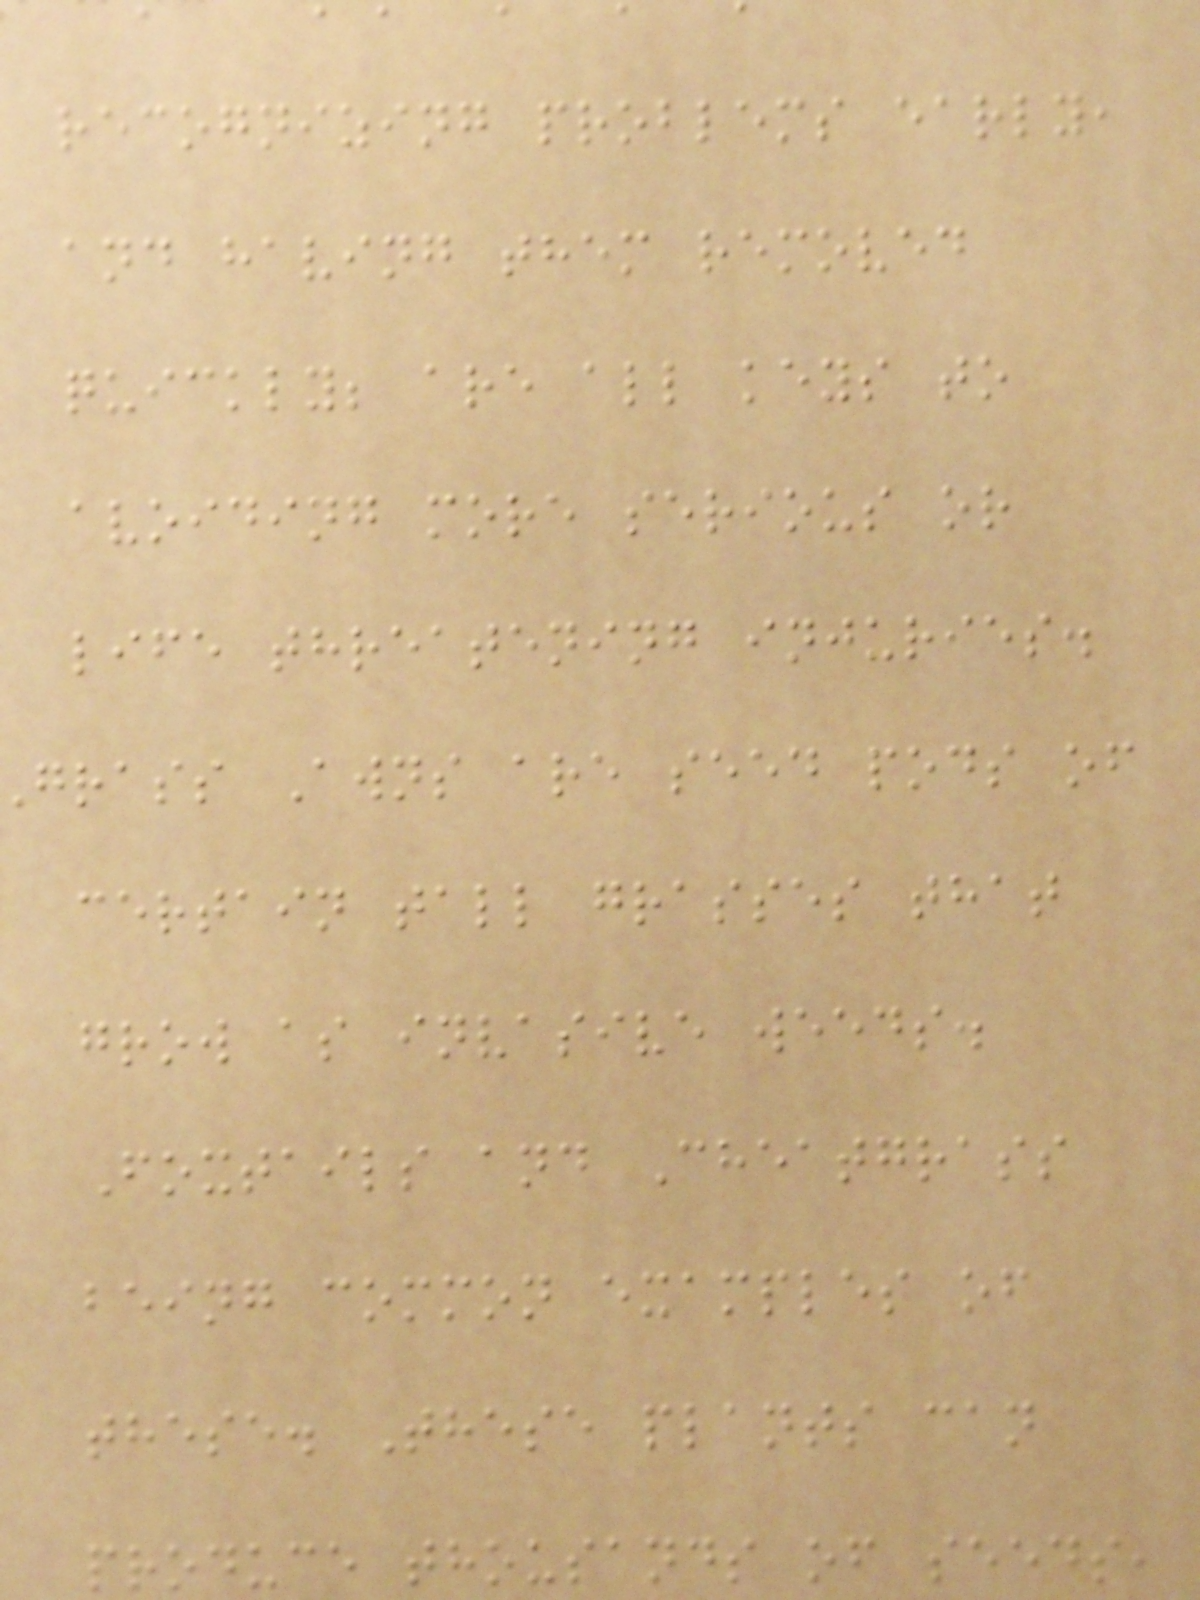recognizing problems early,
and having them removed
quickly; are all keys to
avoiding more serious or
life threatening injuries.
grass Awns are seed pods of
certain tall grasses that
grow as invasive weeds.
Foxtails and Cheatgrass
being common examples of
these. These plants can
produce thousands of seeds,
